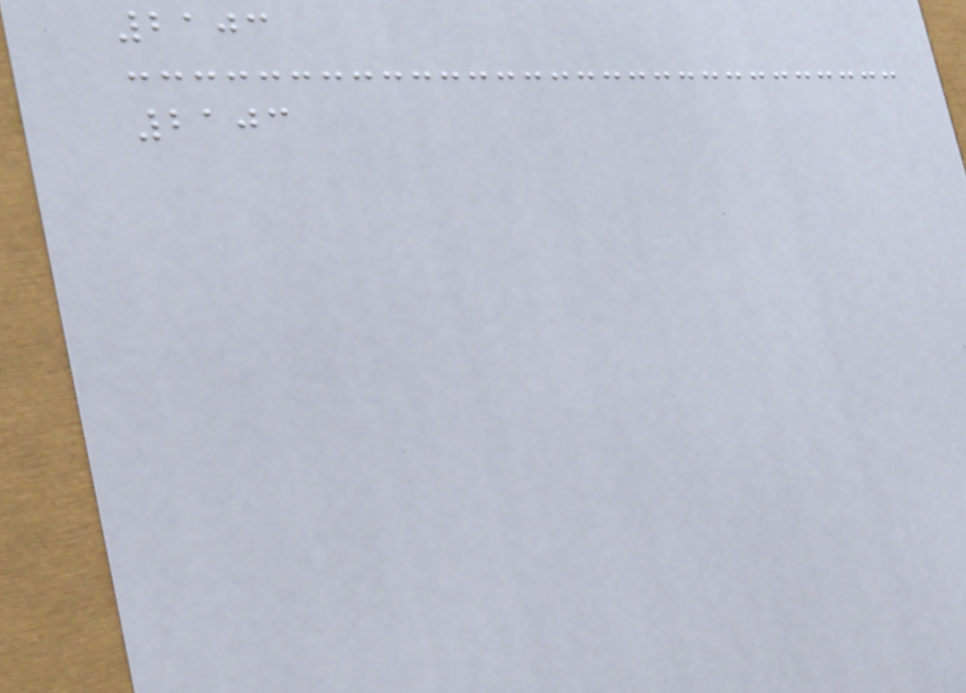2103
2103
